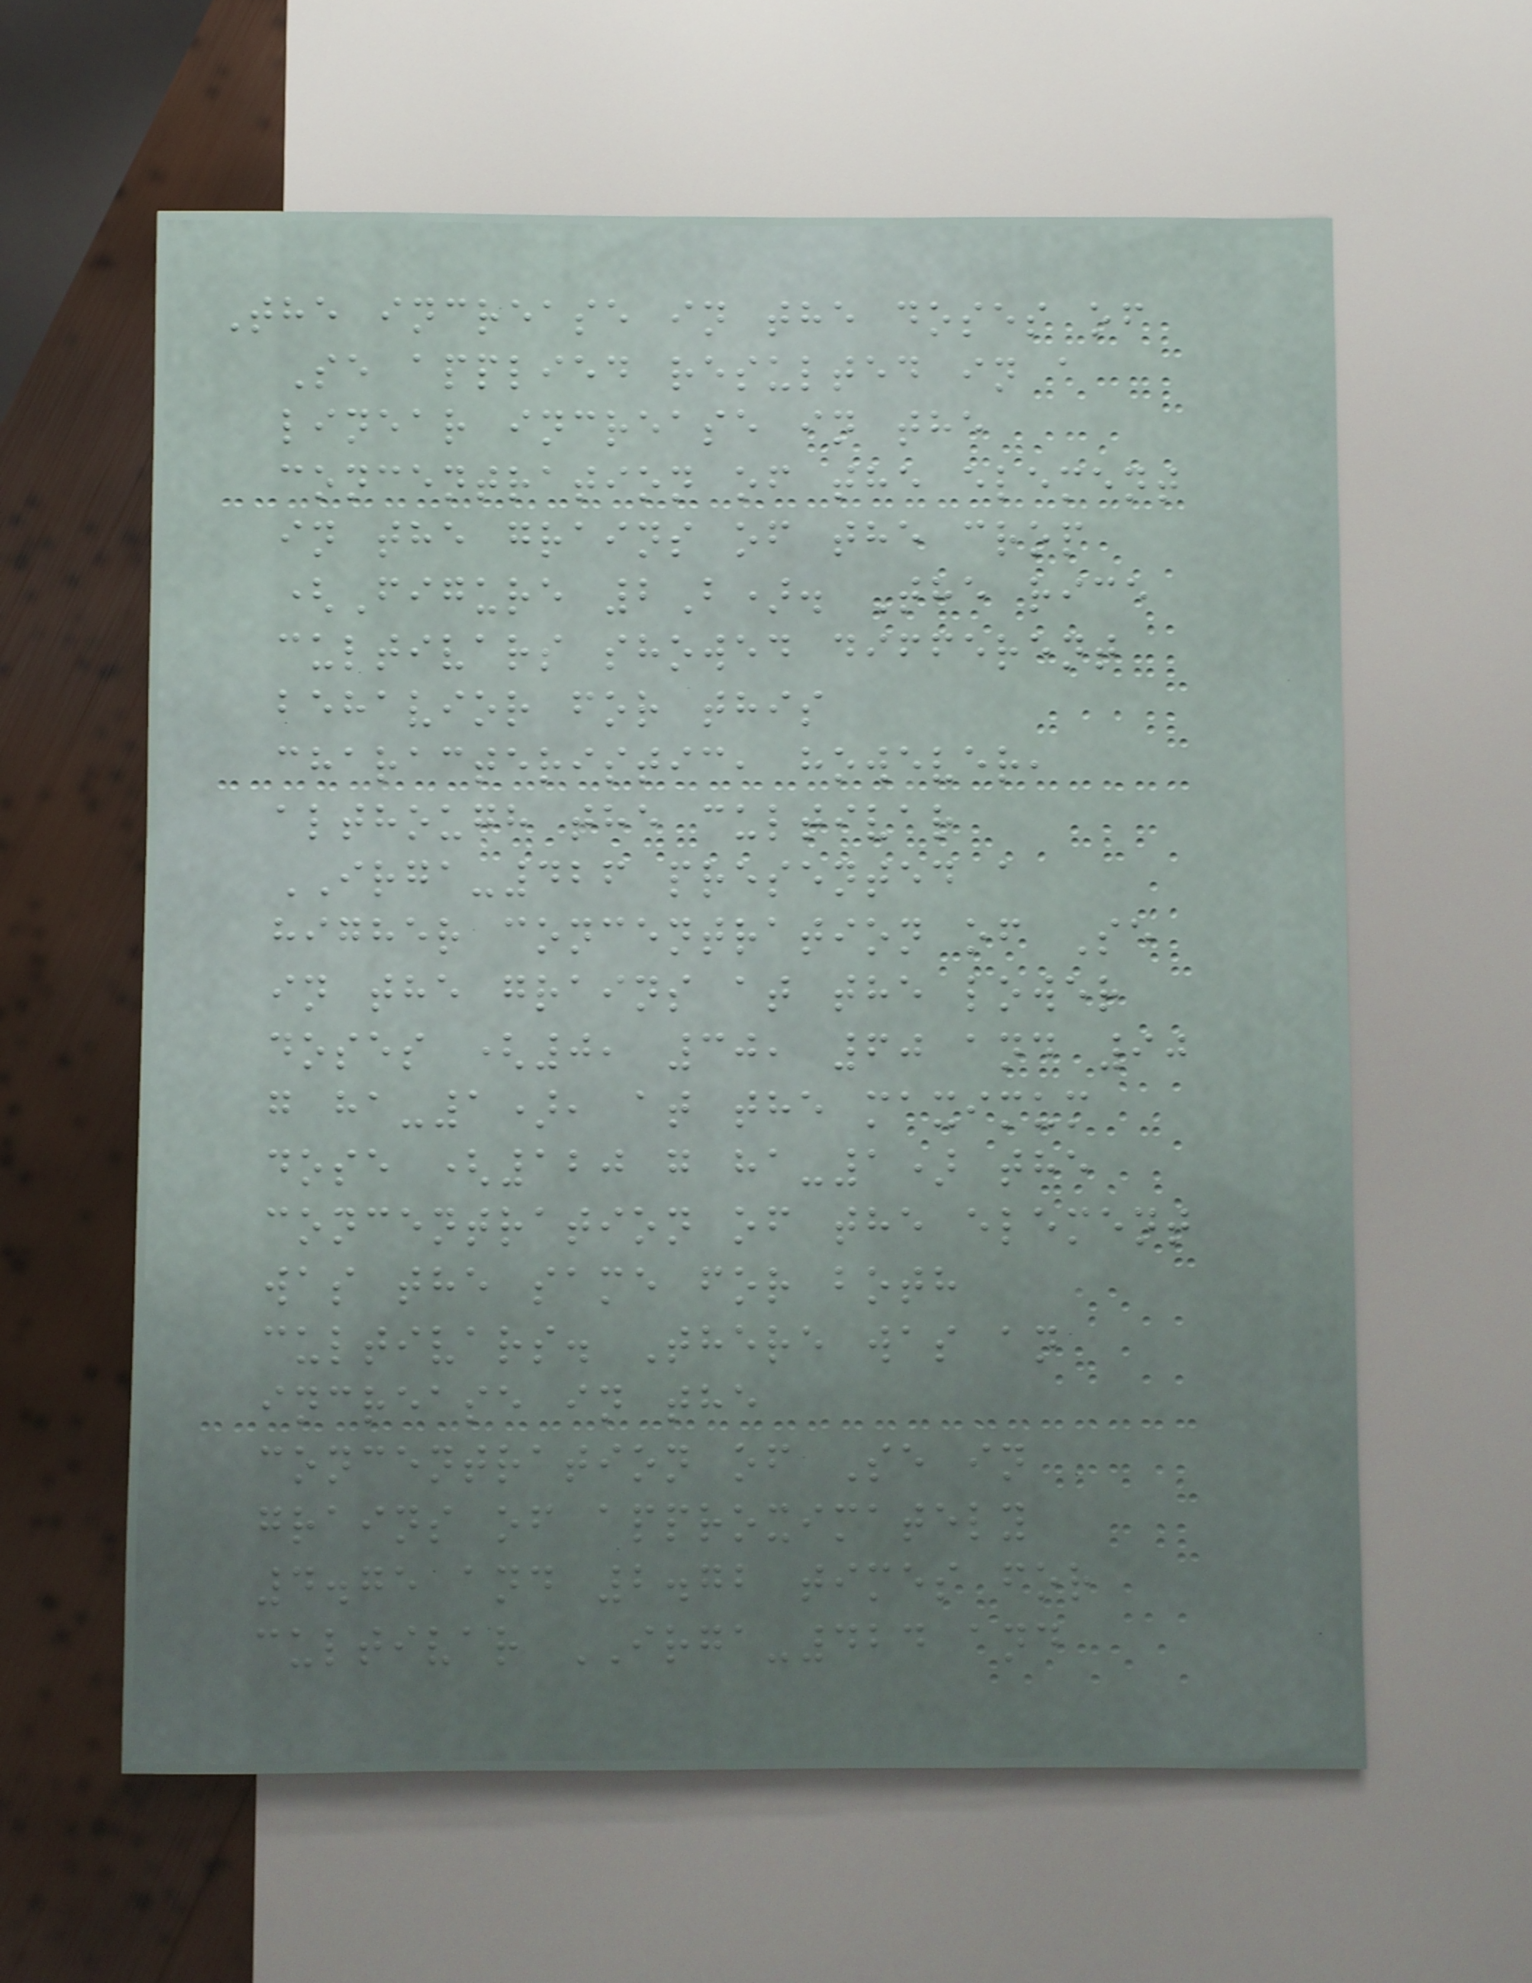The increase in the doses of
Se applied resulted in a
linear increase in the
concentration of the element
in the grains of the crop
(Figure 2B). The rice
cultivars showed different
behavior for this
characteristic, however,
although the cultivar
IRGA-426 presented a
higher concentration of Se
in the grains at the lower
doses (0, 30, 60 and 90
g ha-1), at the maximum
dose (120 g ha-1) the
concentration of the element
was the same for both
cultivars. There was an
increase in the
concentration of Se in
grains of approximately
4.75 and 2.72 times for
cultivar IRGA-424 and
